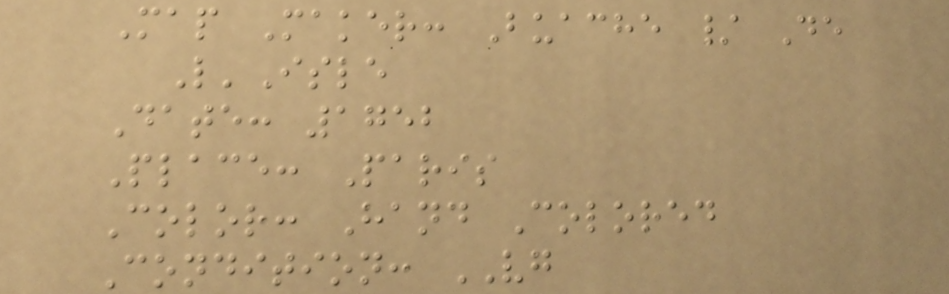Map Maker: Buache / De
L'Isle
Date: 1752
Place: Paris
Color: Hand Colored
Condition: VG
